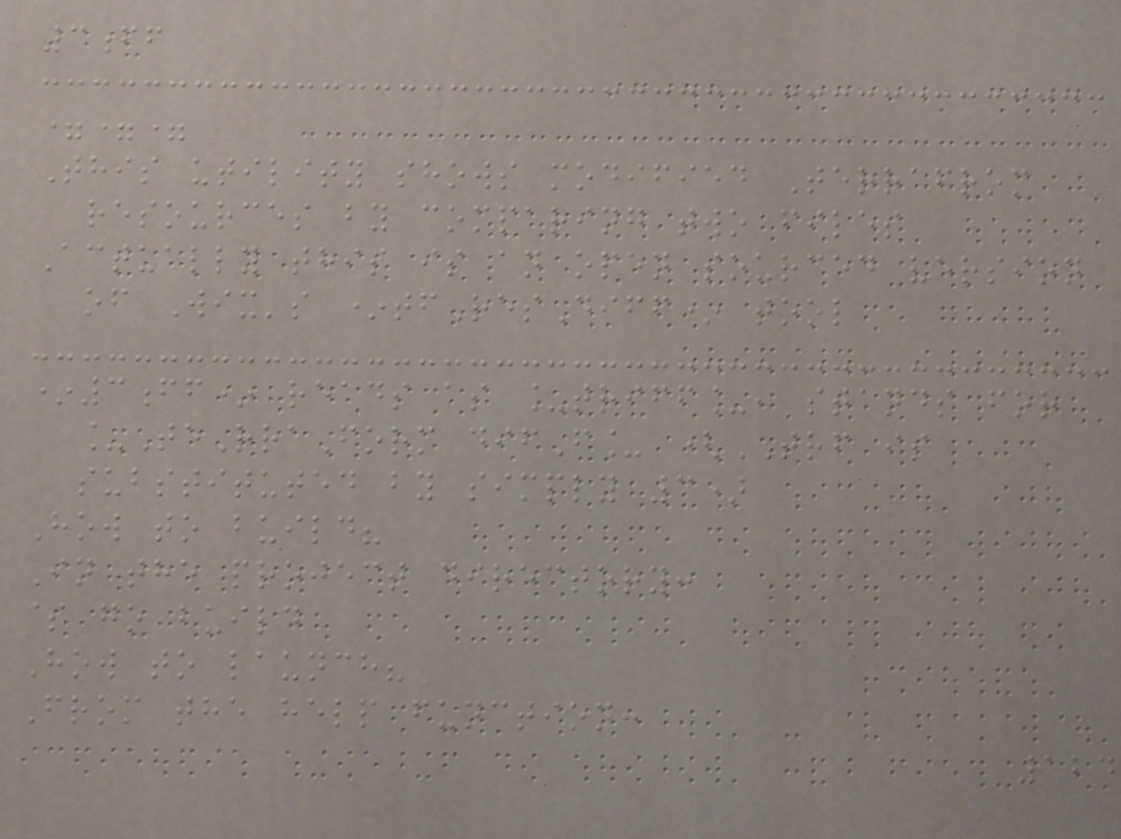3ff
===
This utility shows modified Terrafrom
resources by comparing two files
Actually this is an open sourced version
of Wix's *tfResDiff* tool
*3ff* reads as _triff_, stands for
_TeRraForm difF_ (TRF is
substituted by simply 3)
How to build?
In the project directory:
$ go build
How to launch?
From the help function:
124
